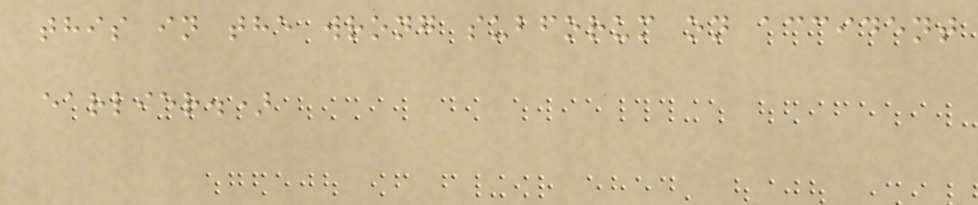this in the wrong subforum on accident
earlier.)
